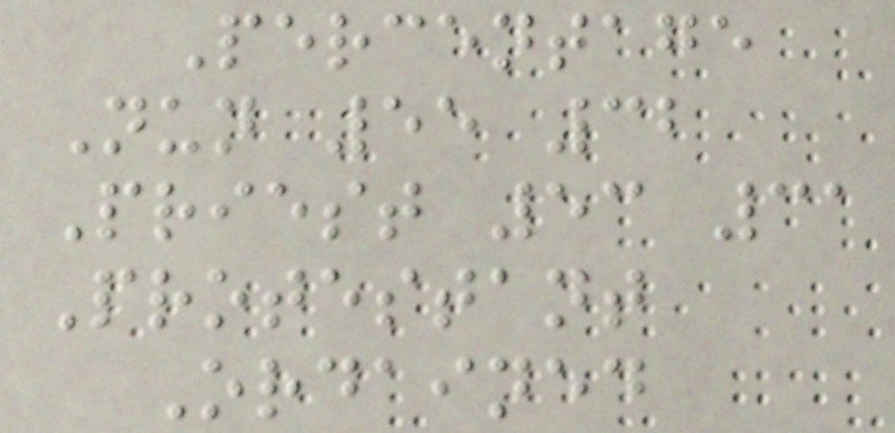Percentage
Nun 55 32
Priest 53 31
Protestant
Ordained
